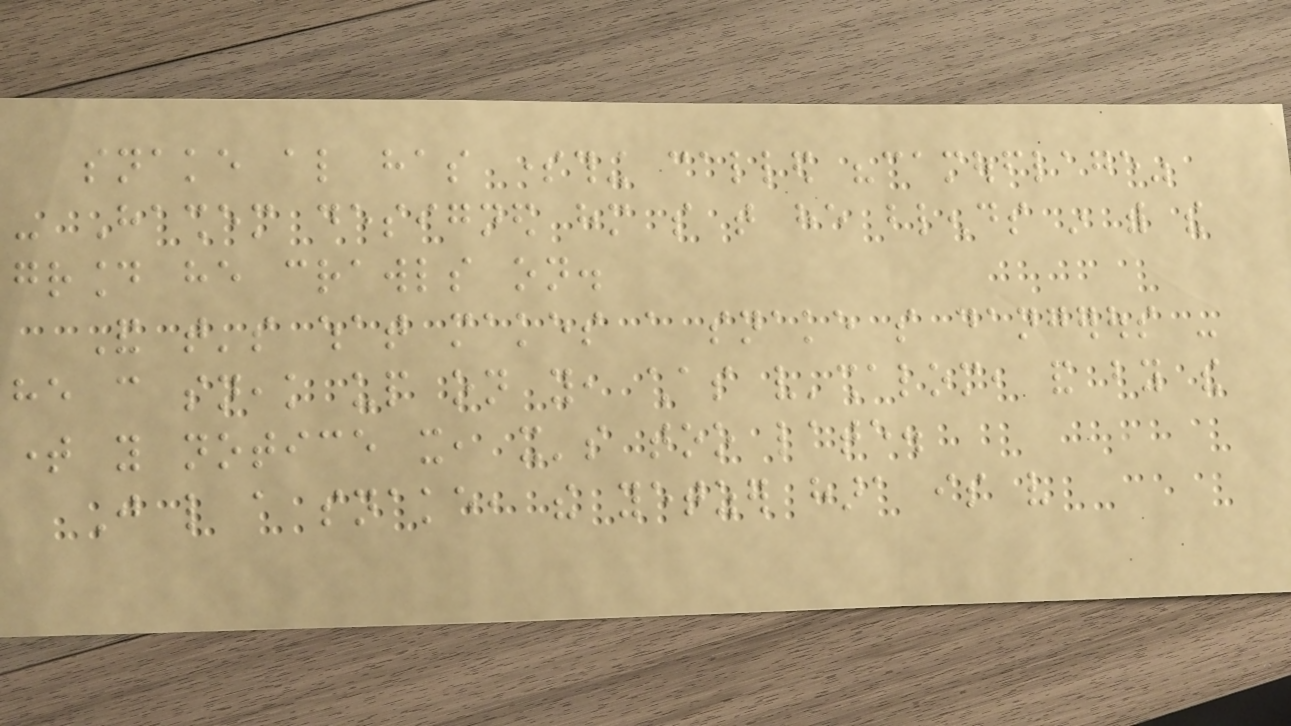snake also has something called "camouflage"
- Hashem designed him so that he blends in with the
ground he crawls on.
And that's what makes a snake so dangerous -
he can sneak up on you, chas v'shalom, and by the
time you notice it, it's too late.
Just like a snake, the yetzer hara is very
